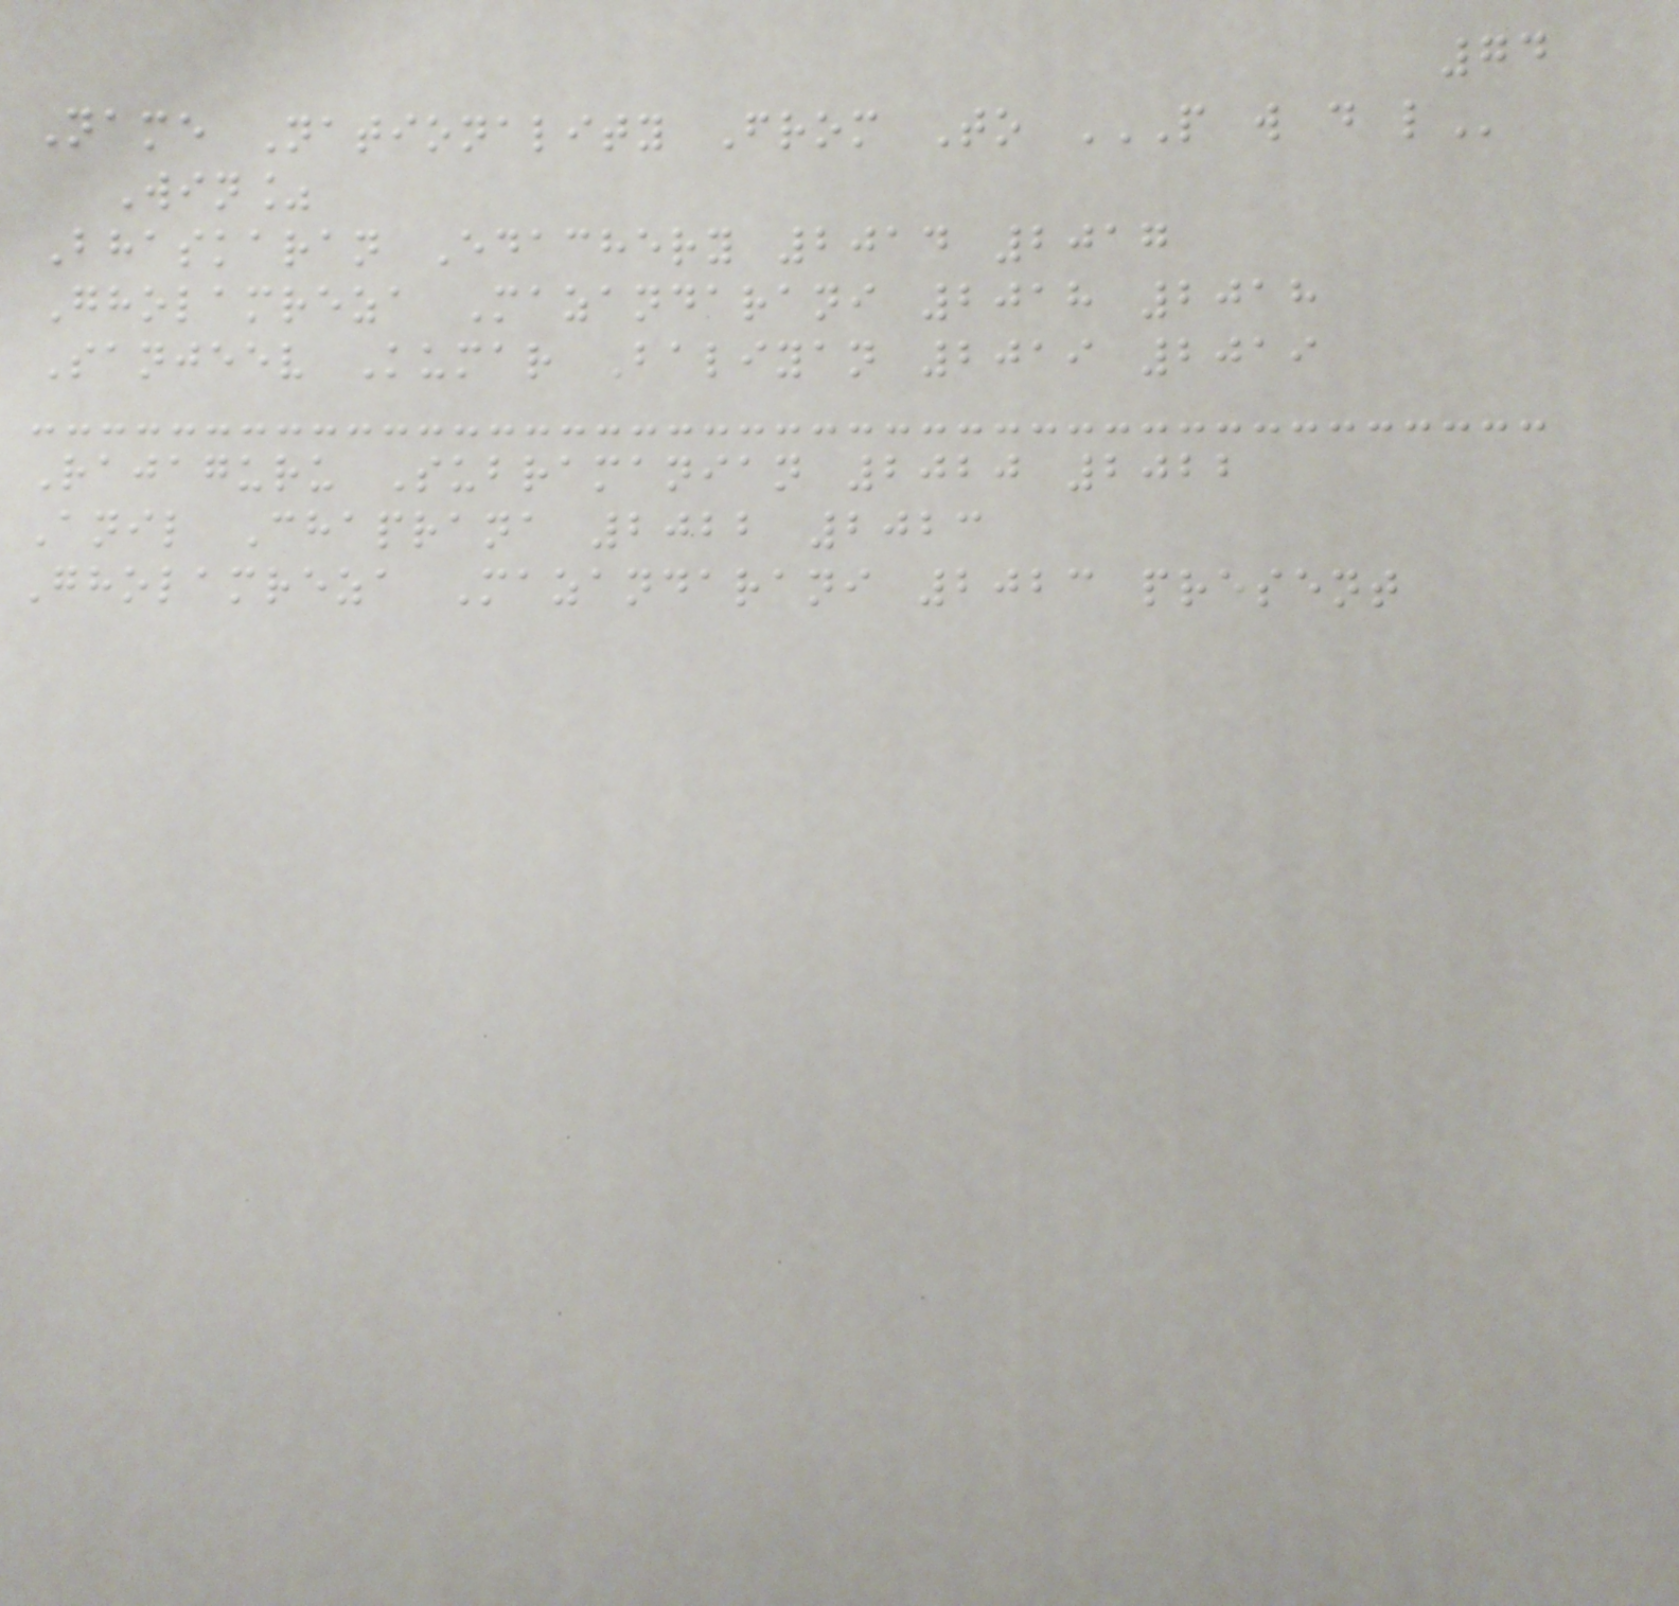74
Name Nationality From To P W D L
Win%
Bhaskaran Edachery 2014 2017
Gholamreza Mazandarani 2018 2018
Sanjeev Kumar Baliyan 2019 2019
Rajaguru Subramanian 2020 2022
Anil Chaprana 2022 2023
Gholamreza Mazandarani 2023 present
